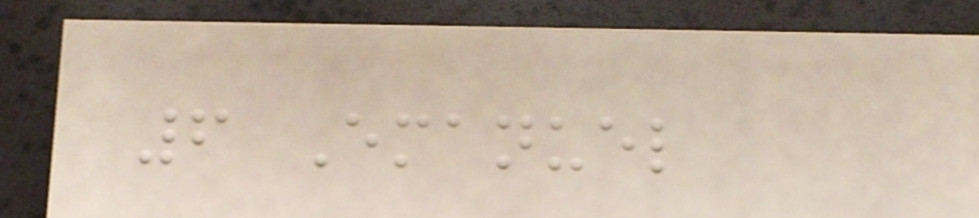6 Emanuel
